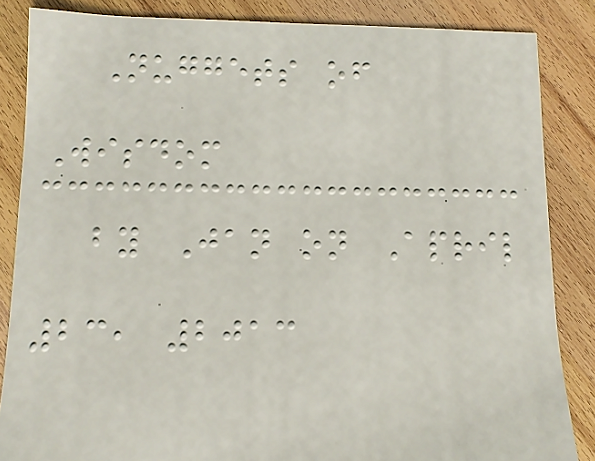Nuggets of
Wisdom
by Jan on April
23, 2013
